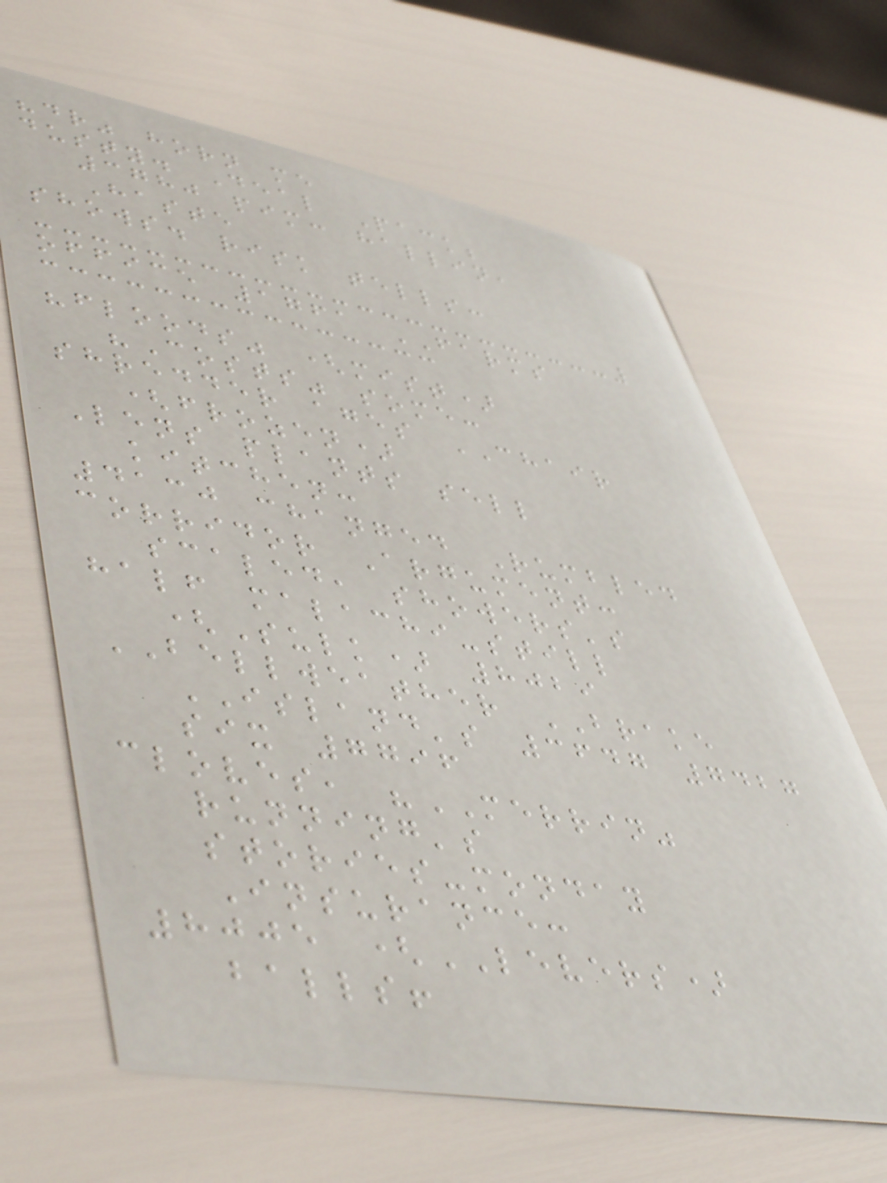"dr" horn me
dusty. Deal Pack;
3780 pim: hallin,
Haste
shows. risk tells:
office 1761 FARMS
"floods" (mist)
"Costs" some:
shredder ages CHAIR
(frozen)
Lens plants sell
kitchen:
4130 changed Rumbled
corridor Argument:
scaled, showers's
half malachi-still
(Sulk) 8029
BELLWEATHER BRAKE
ISLAND's 3647 7427
six 7796
cloves, "MERRIN"
running's
stories-monday
Insurance:
8005 (LEVERS)
balls!
